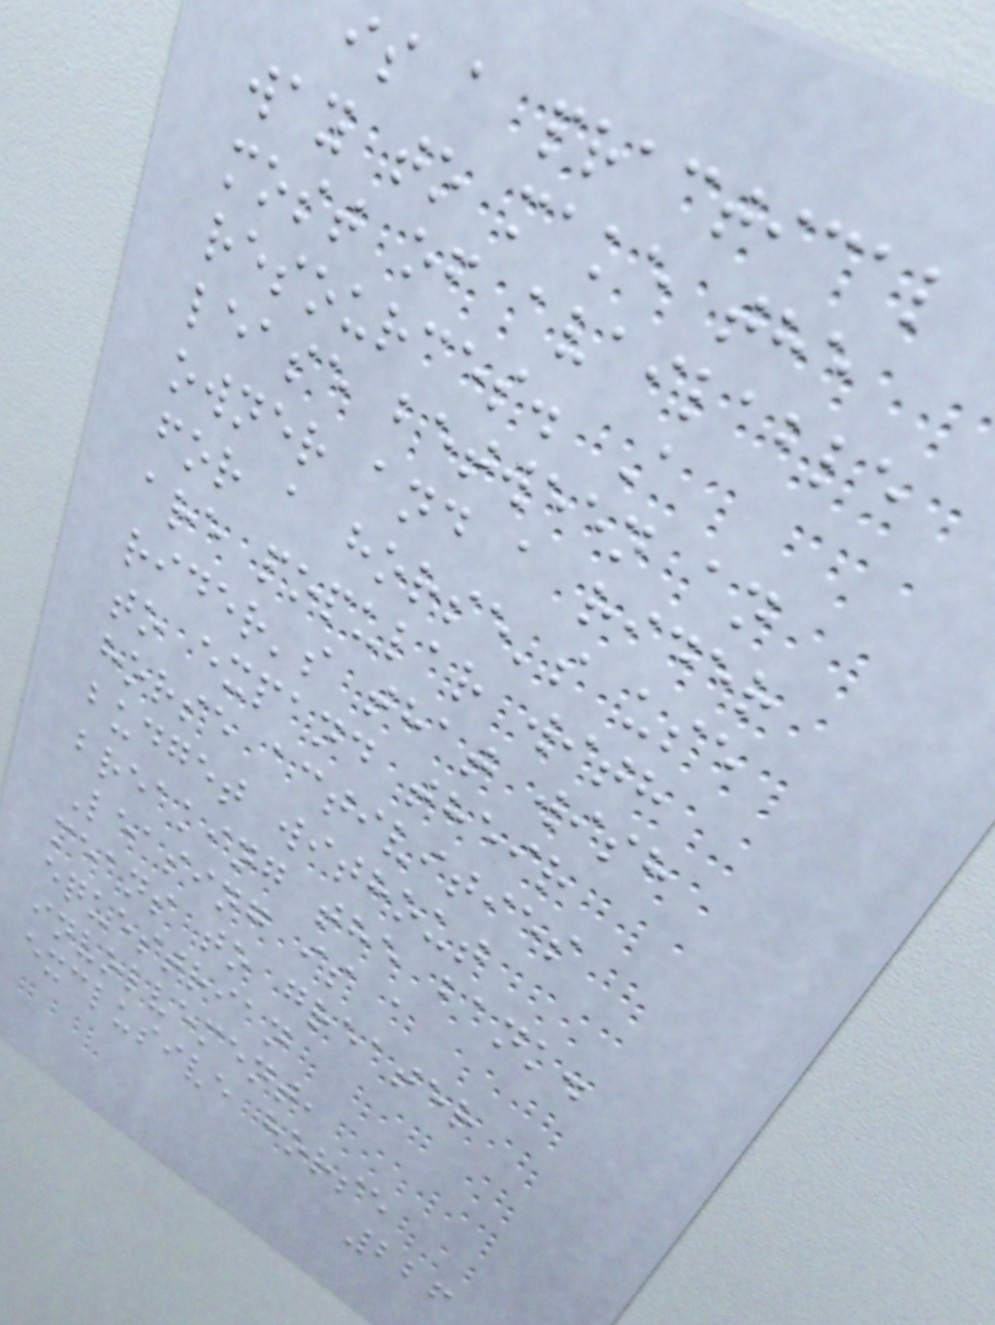is a practical
way to make the
most of available
resources. A
lease between an
owner and a rider
for a horse's use
are popular with
rider's that wish
to expand their
horse activities
budget without
breaking the bank.
Leasing is a
means to greater
equestrian
involvement,
exclusive horse
226
